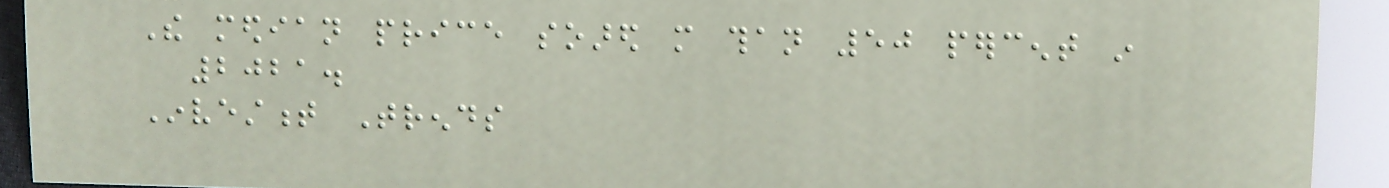The median price soared more than 50 percent in
2021.
Investment Trends
